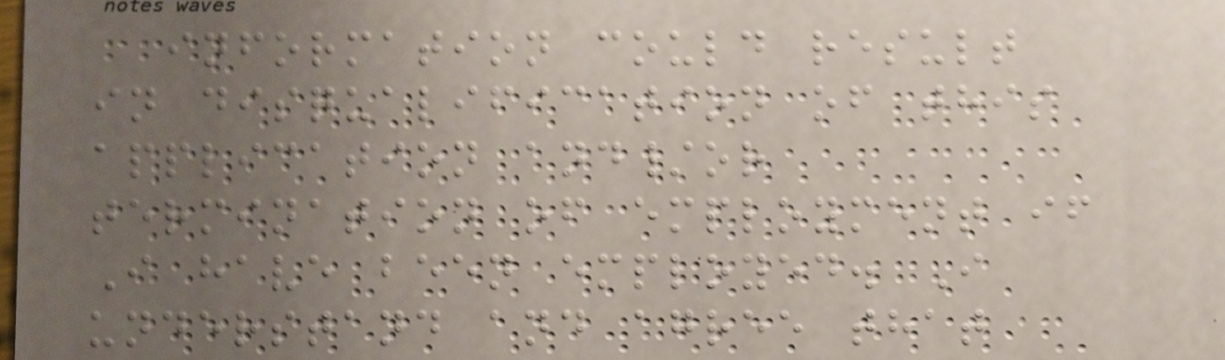information could result
in disqualification of this
application and/or
termination of employment if
I have been employed. I
understand and agree that
